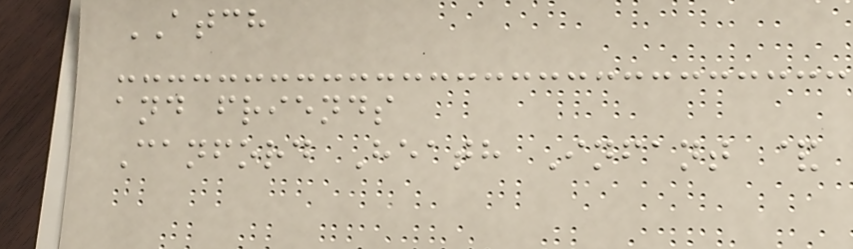ATCH
and friends
Canford Heath Infant &
